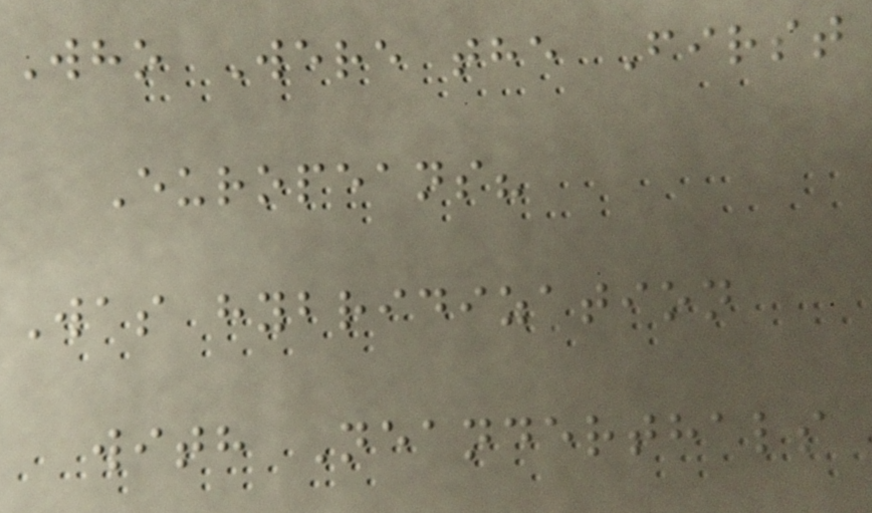Who Were the First
Europeans?
Was hybridization
with Neanderthals
